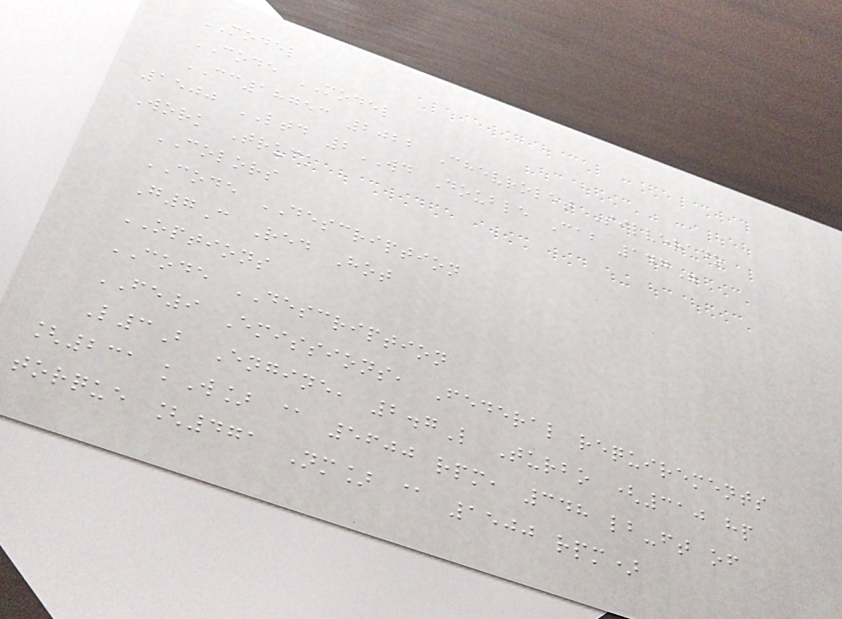MODEL
CODE MODEL
CC18753 2022 Chevrolet Silverado
1500 LTD 2WD Double Cab 147"
Work Truck
COLORS
CODE DESCRIPTION
G7C Red Hot
OPTIONS
CODE DESCRIPTION
FE9 Emissions, Federal requirements
L3B Engine, 2.7L Turbo (310 hp
[231 kW] @ 5600 rpm, 348 lb-ft of
torque [471 Nm] @ 1500 rpm)
